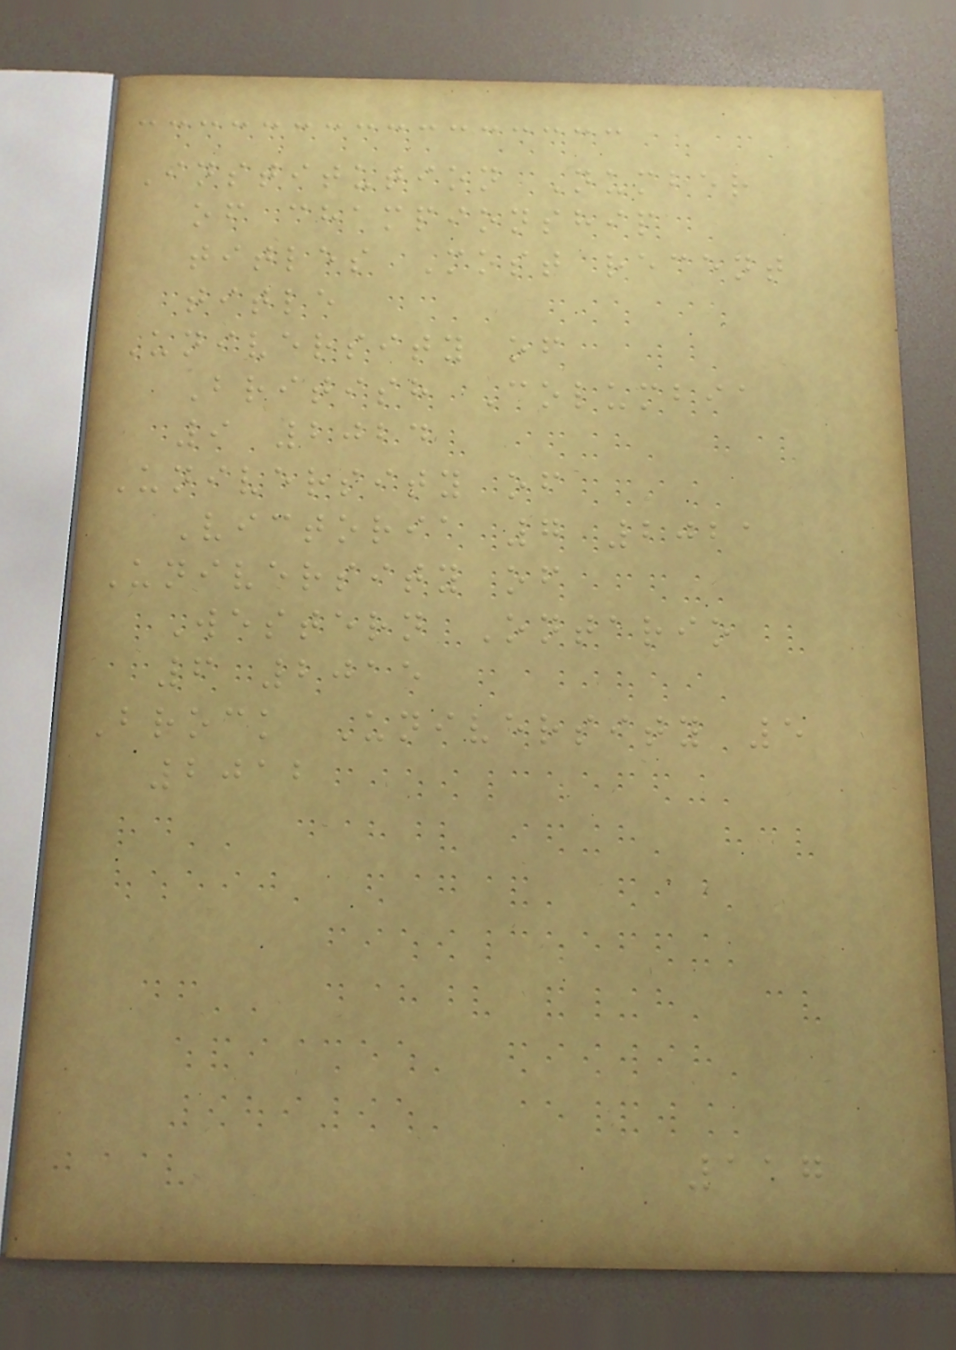Institution Number
of championship
titles Most recent
title
University of
British Columbia
9 2024
University of
Victoria 7 2021
University of
Western Ontario
6 2015
Brock University 5
2012
117
